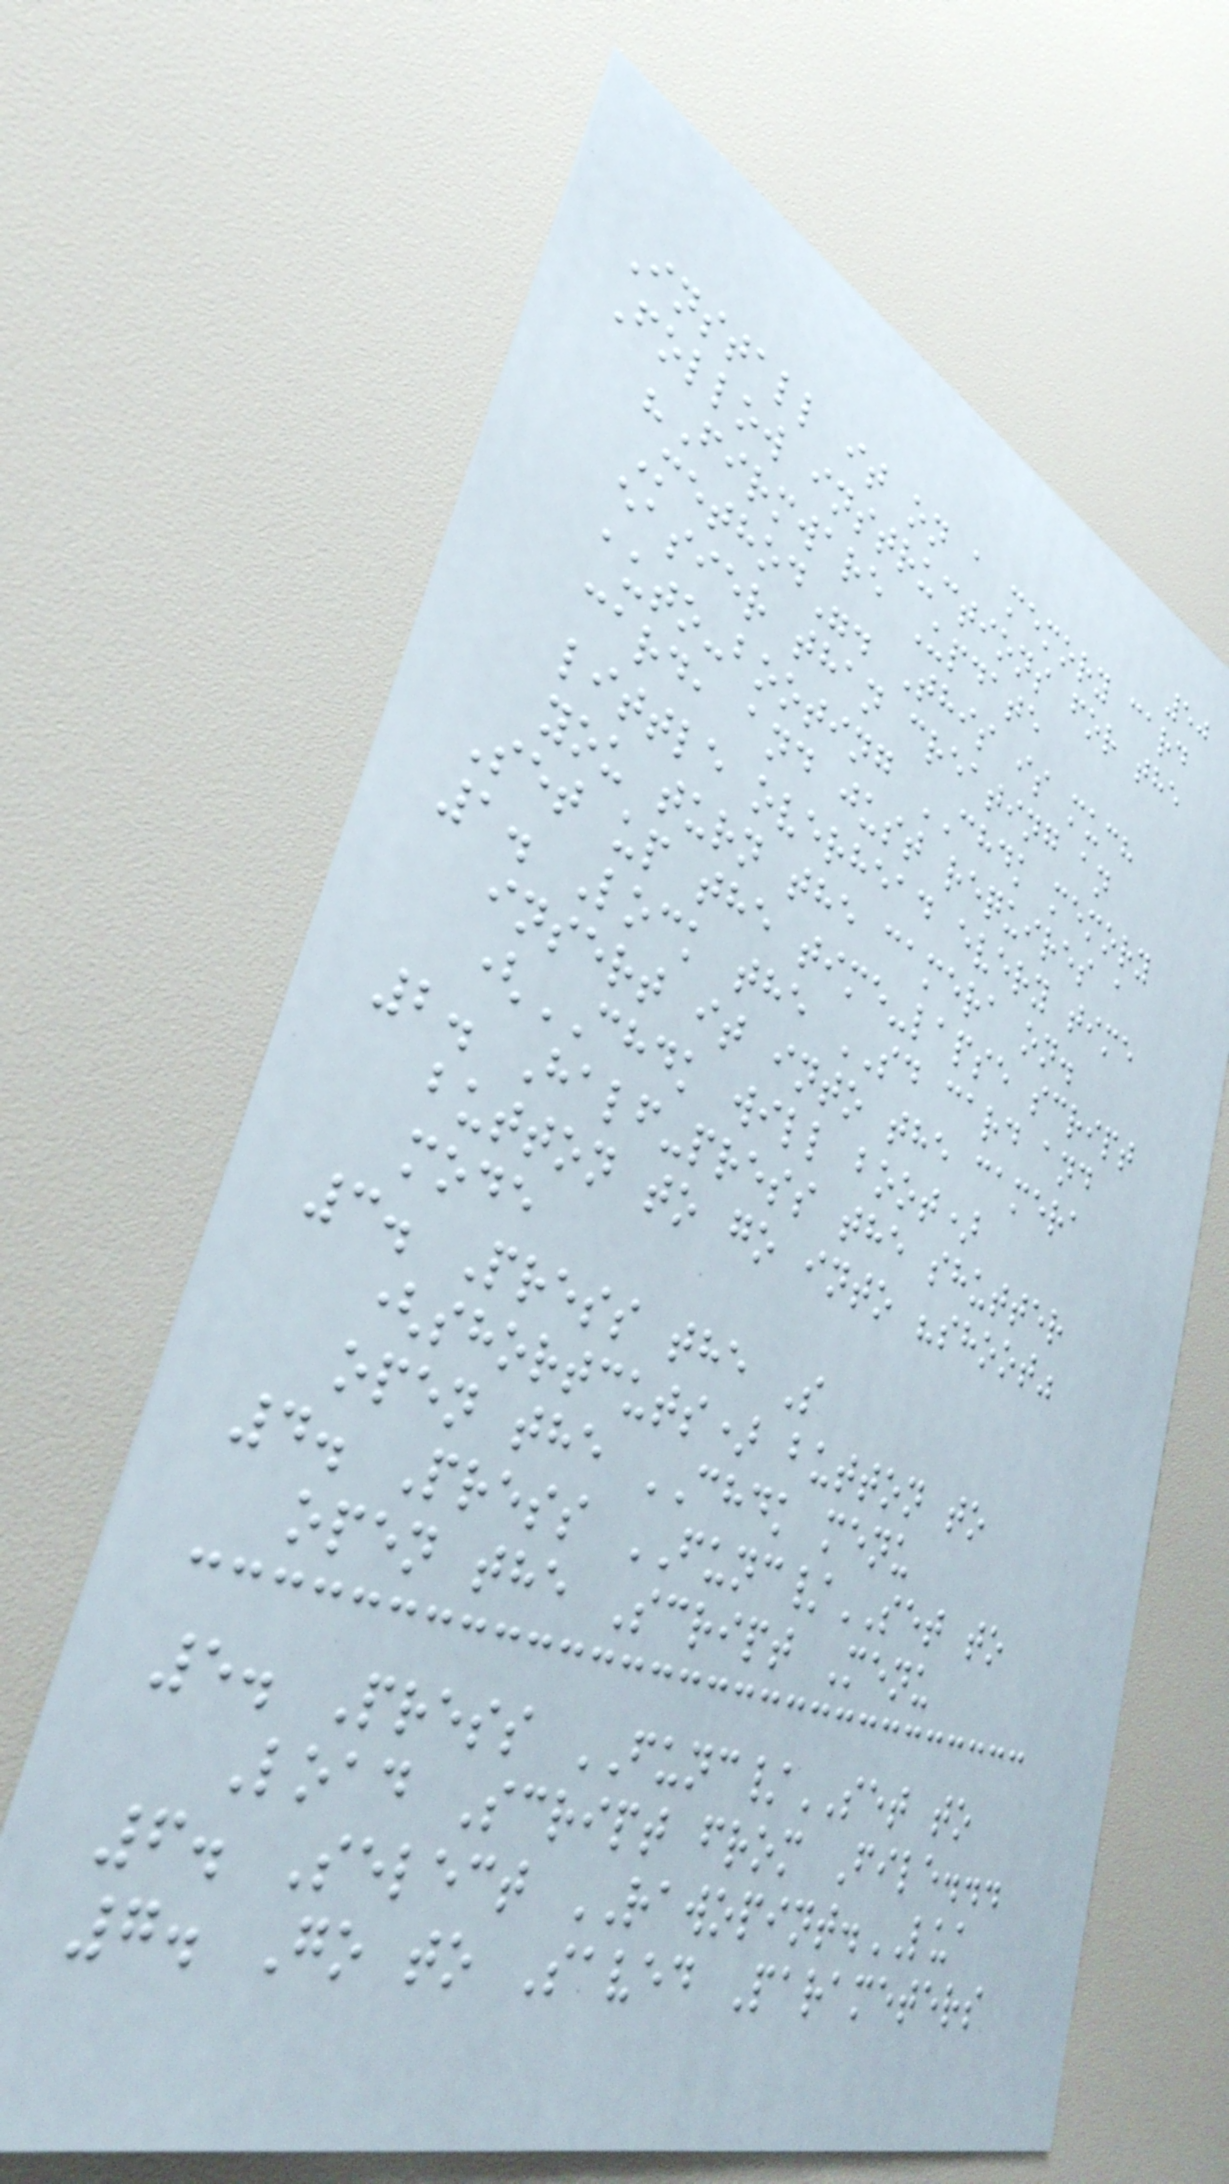50
Install it on a memory card
Follow instructions for the
"Firmware Update
Method". This is much
easier than creating an
auto-booting CHDK memory
card, and just requires a
little overhead every time
you turn the camera on.
Set up the time-lapse script
1. Lock the SD card and
insert it into the camera
(CHDK will boot)
2. Half-press the shutter
button to go into "shoot"
mode
3. Press the S
(shortcuts) button to
open the CHDK menu
4. Press FUNC/SET to
open the Script Menu
5. Press FUNC/SET to
Load Script from File...
6. Select RAWOPINT.LUA
7. Go to Saved Parameters
